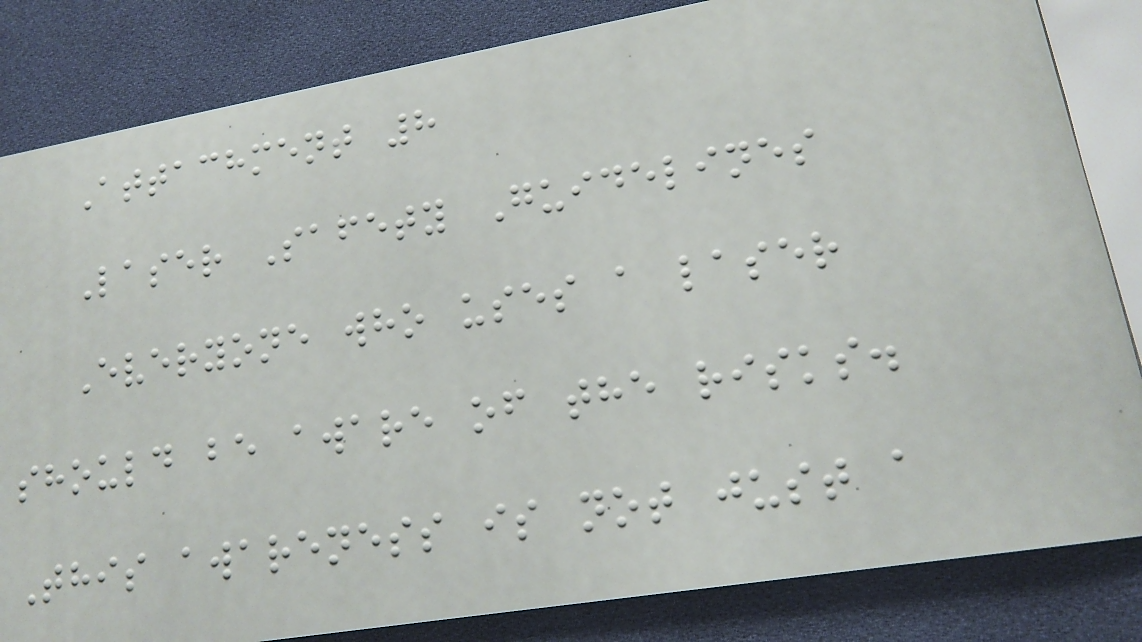Attachment 8
Laser Safety Guidelines
Everyone who uses a laser
should be aware of the risks.
This awareness is not just a
